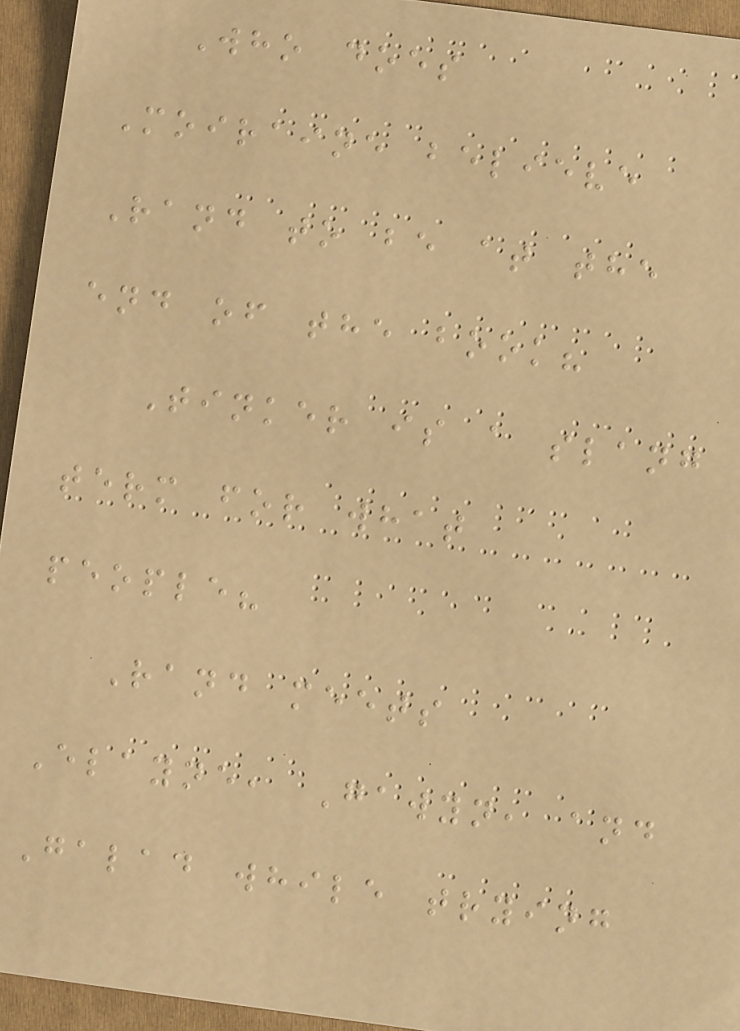Who does
Moiraine believe
Rand to be at the
end of the book?
Tinker is a slang
term for what
people?
Rand meets
Elayne, Gawyn, and
Galad while trying
